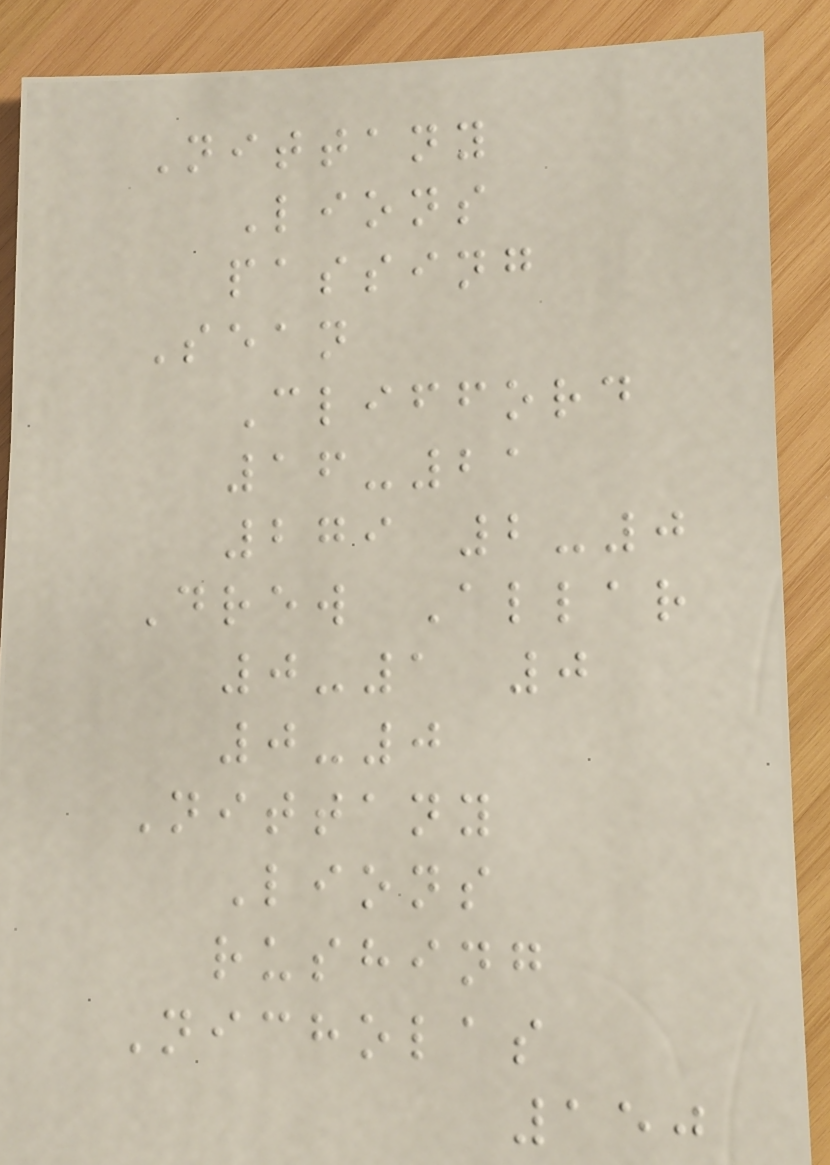Nittany
Lions
passing
Sean
Clifford
16-21
279 2-0
Drew Allar
0-1 0
0-0
Nittany
Lions
rushing
Nicholas
150
